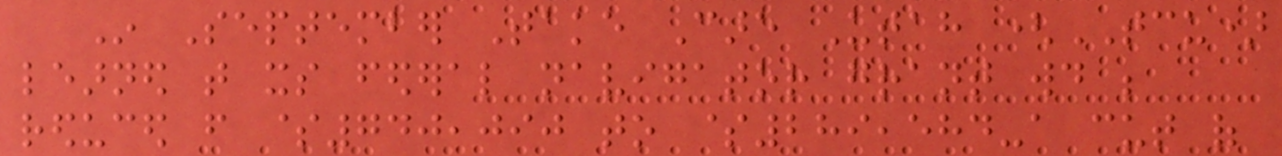In September Take Care Utah (TCU)
learned that its federal navigator grant would be
reduced from $740,090 to $289,584-a cut of
